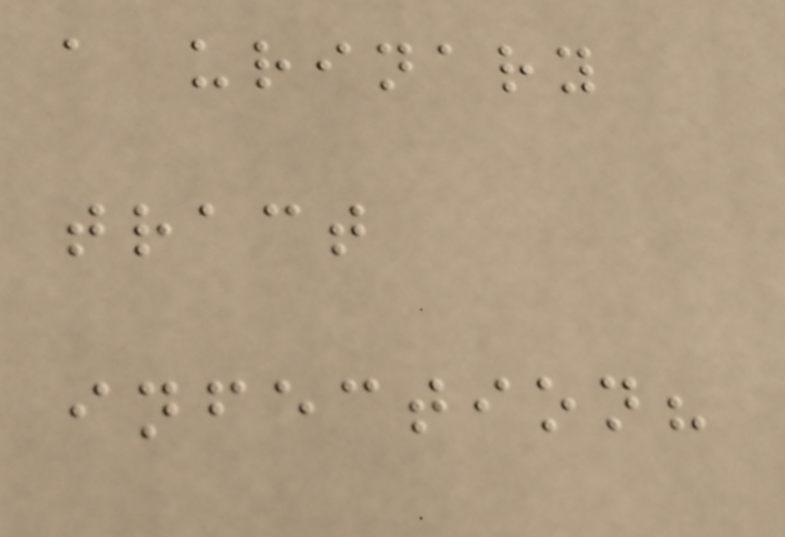a urinary
tract
infection?
